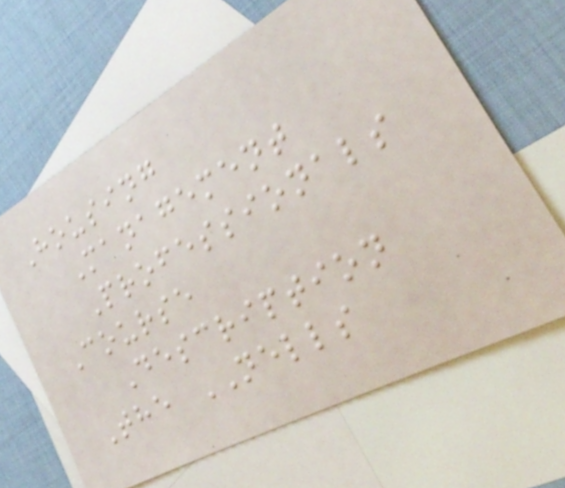Housing
Management
Professionals
Course
Description
The NELLS
